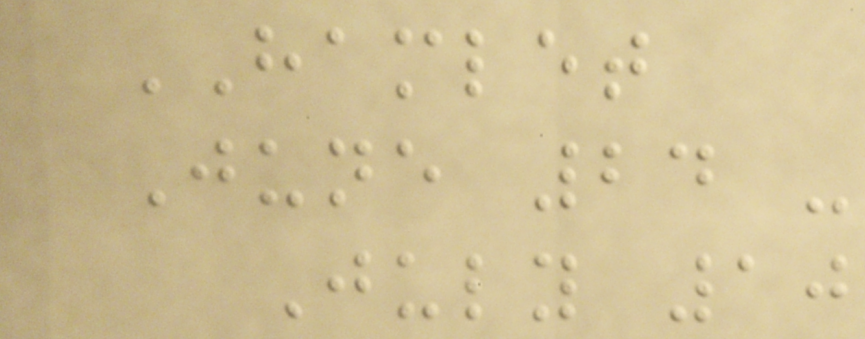HAMLET
June 24 -
July 10
